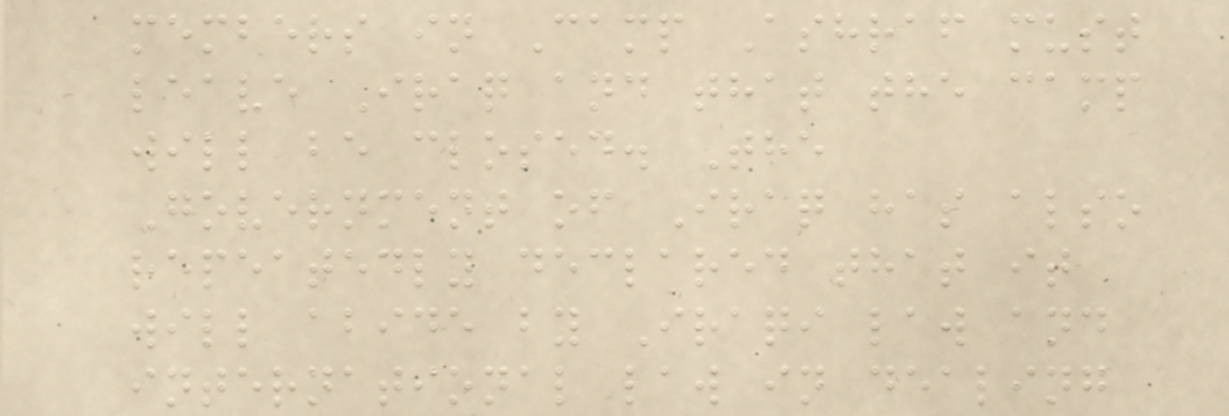members in Camp Ashraf must
leave Iraq and that the camp
will be closed. The
Government of Iraq has also
repeatedly declared that it
will abide by Iraqi law and
international law in dealing
